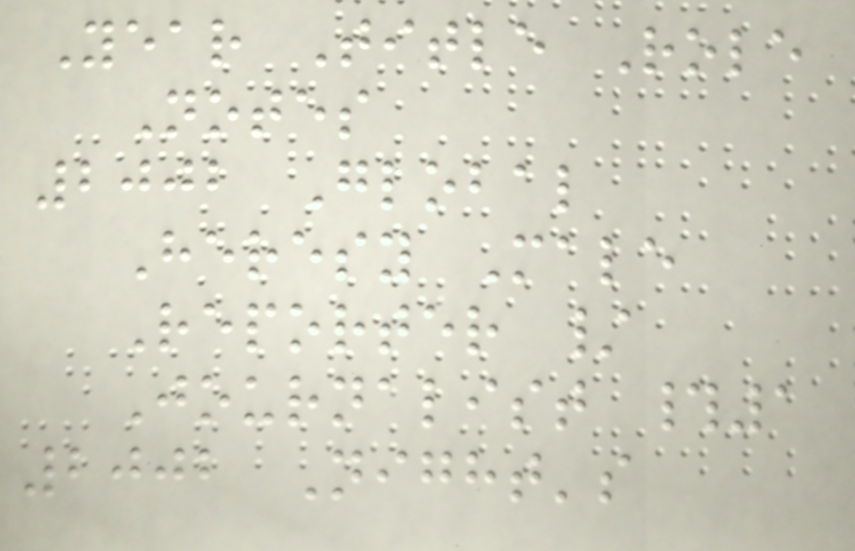Year Title Role
Notes
2002 Global
Heresy Male
Reporter /
Journalist #1
2002 Night's
